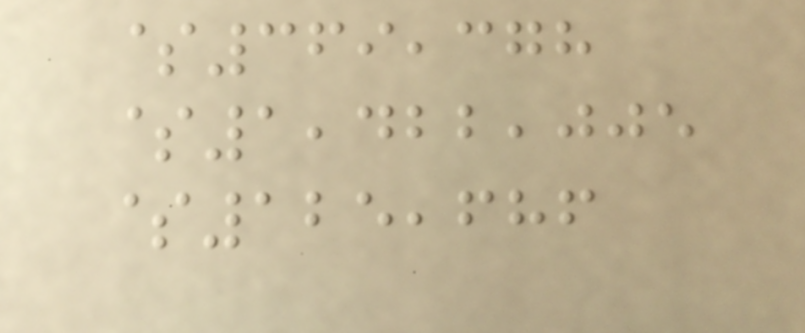$369,378
$1,422,005
$125,686
